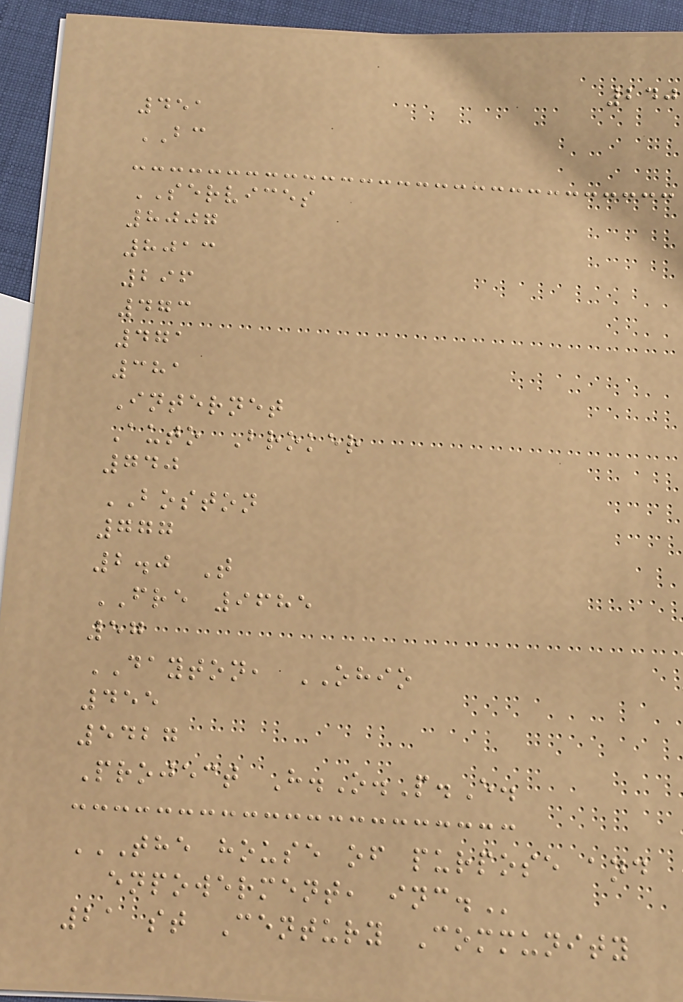240
451
BC
SERVICES
8007
8013
296
473
471
381
Internet
Auto Broker
740
BOSTON
777
2.0 T
FRE 9685
57
DAYTON, OHIO
455
5427
Project H.O.P.E.
THE HOUSE OF PURPOSE AND
ENPOWERMENT, INC.
21 st Century Community
